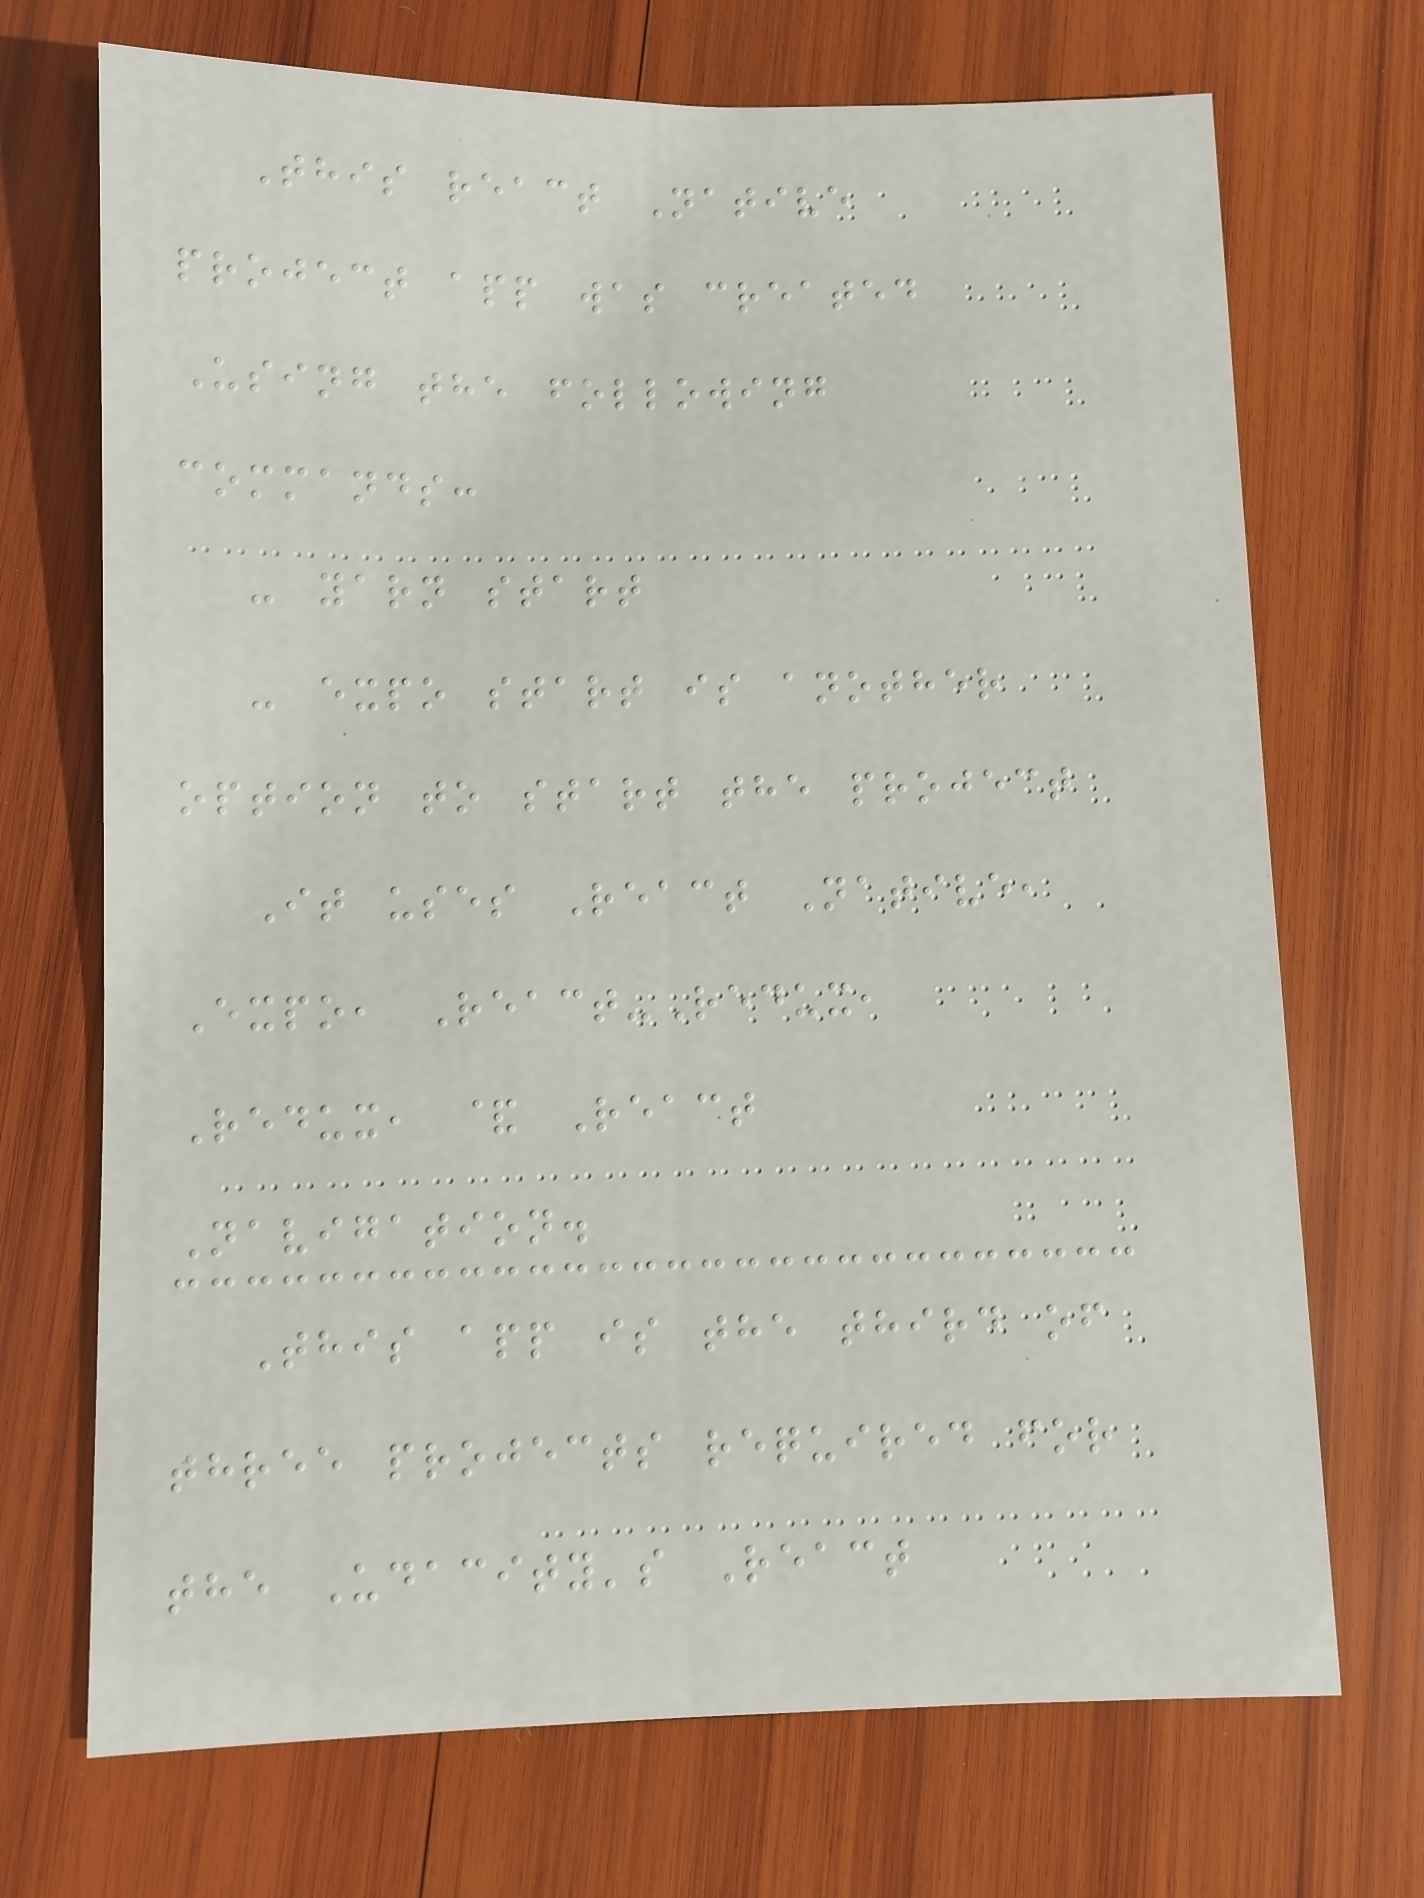This react Native
project app was created
Using the following
commands:
- yarn start
- expo start is another
option to start the project
It uses React Native,
Expo, React-Redux,
Redux, & React
Navigation.
This app is the third of
three projects required for
the Udacity's React
